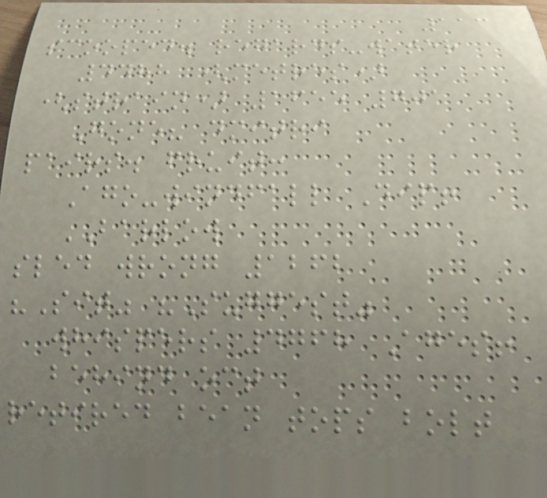113
scooped. regards-water
4488 (metres)
(strain) 1655 701
Gone? dmitri
pairs. fruit:
Ago-windfall Dip!
BARLOW
sled wrong 1262
"Sit" "Suggest"
whispers 4768 Ages!
behind oct
retired bean tops bolt
